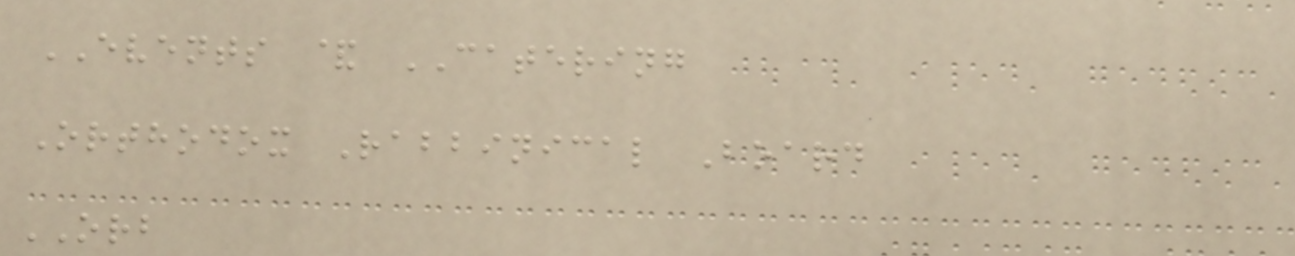EVENTS & CATERING
Orthodox Rabbinical Board
ORB
